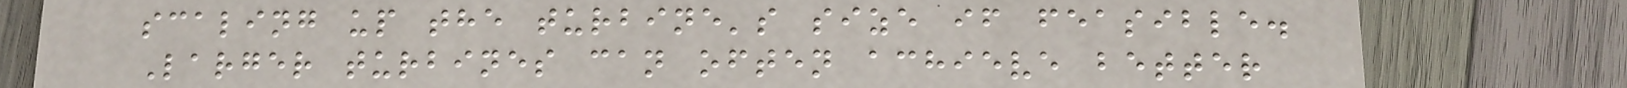scaling up the turbine's size if feasible.
Larger turbines can often achieve better
